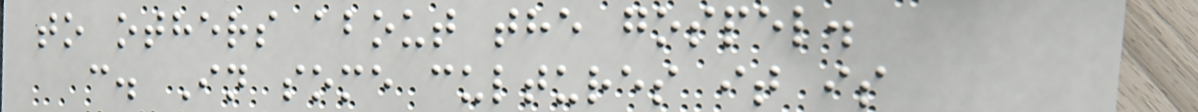to others about the gospel.
c. In some cultures it is
